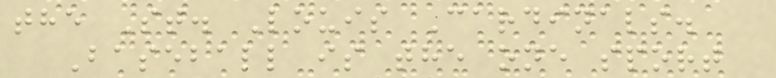the St. Louis Cardinals.
Baseball is the one sport
